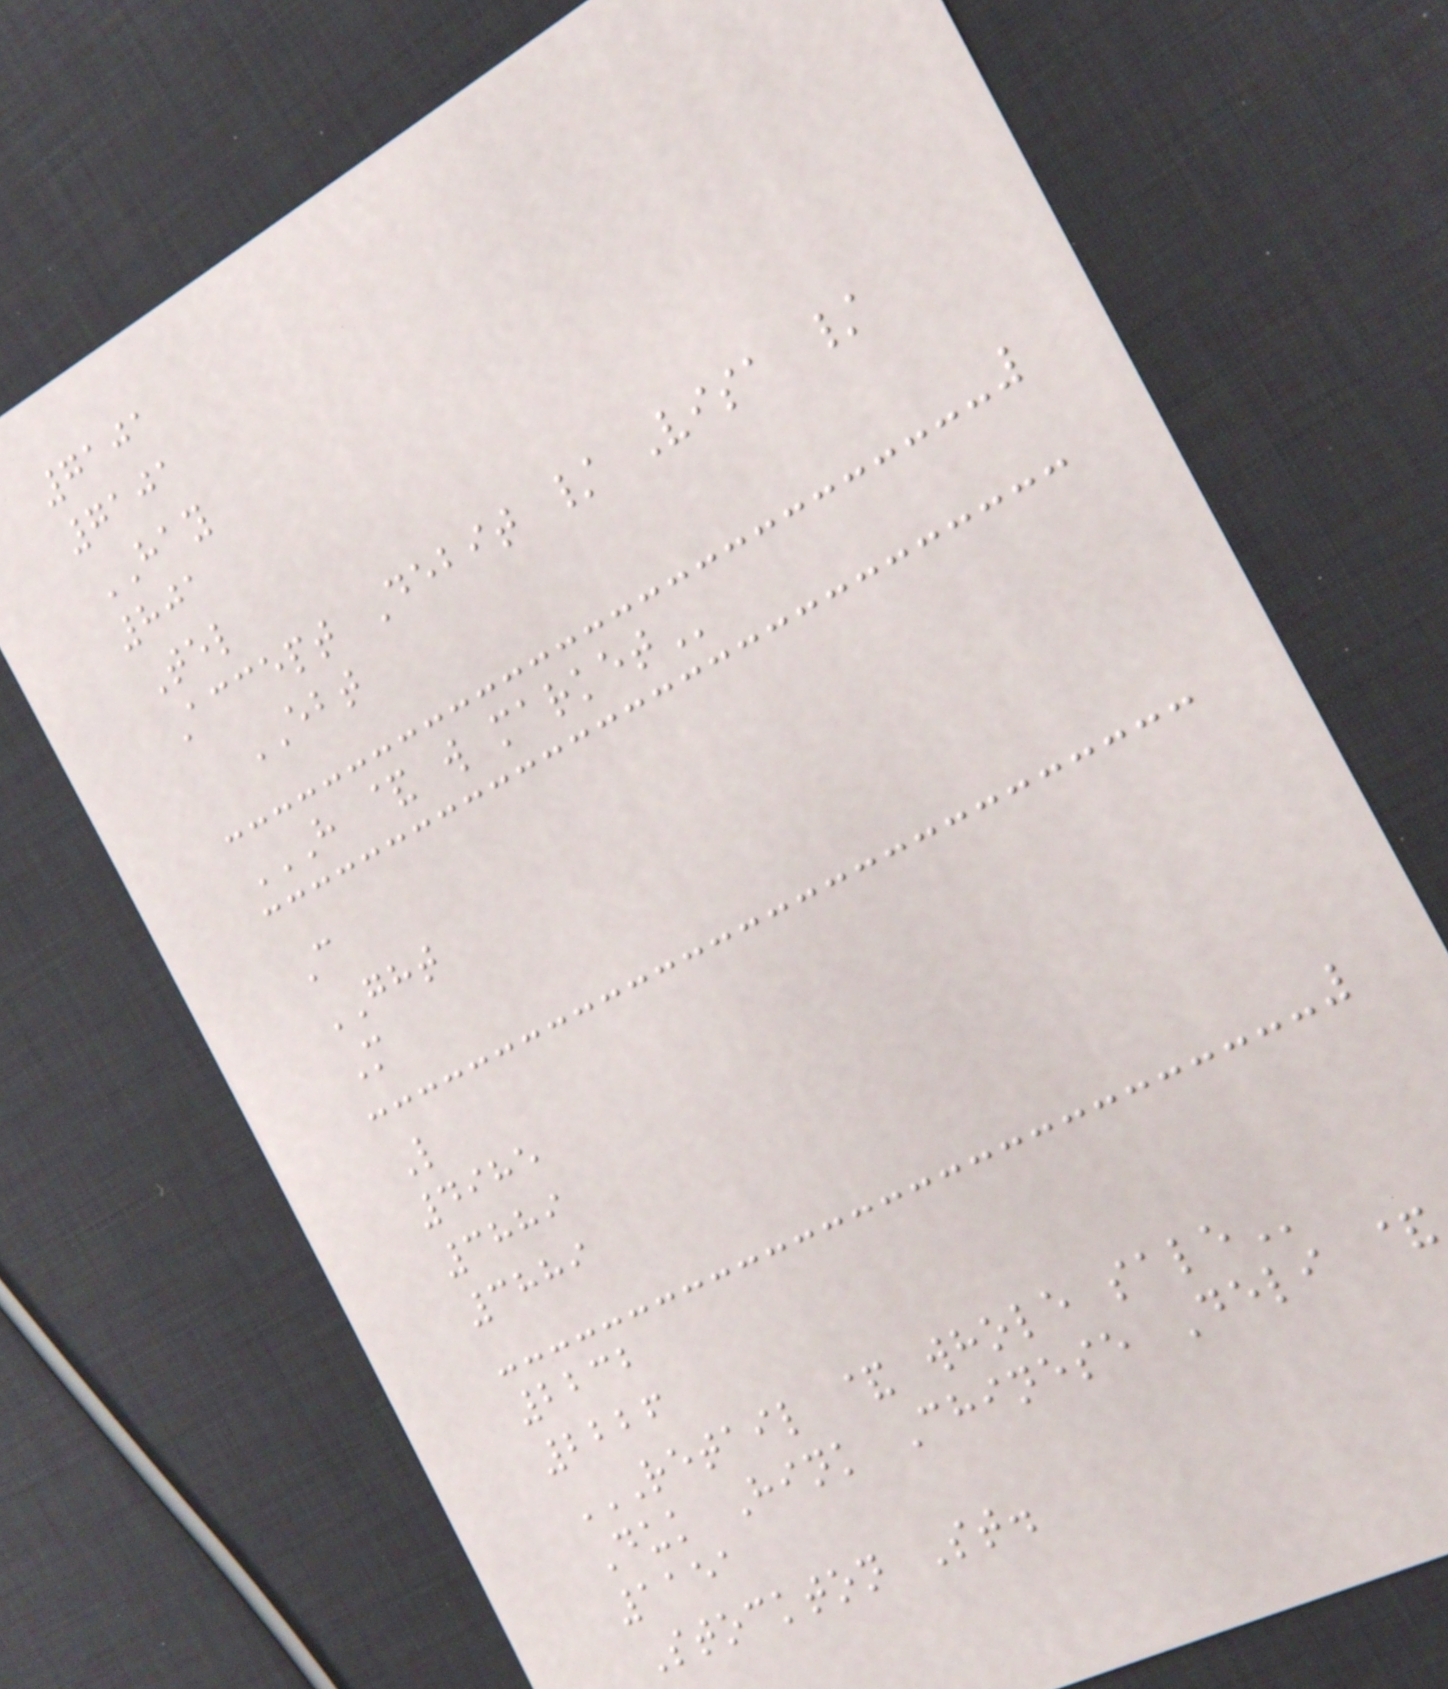7101
7101
HAY
801
Tel
Accept Debit / Visa /
EBT
H & W MARKET
C
GHT
M
L
4985
3889
3889
2232
2226
RETAIL & WHOLE SALE
Duk Hink Chinese Deli &
1151
Stockton St.
